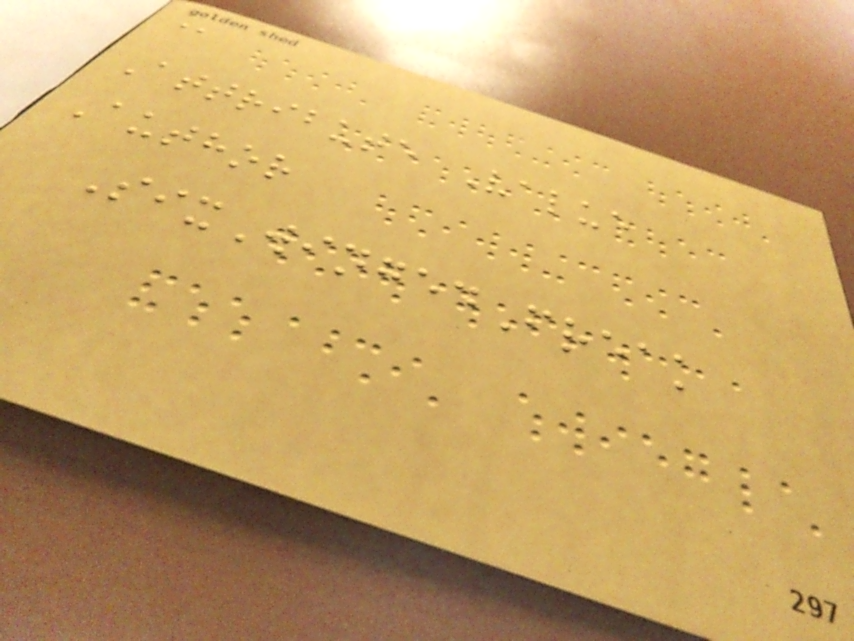@
Attribute Value
Author
SixWingedFreak
